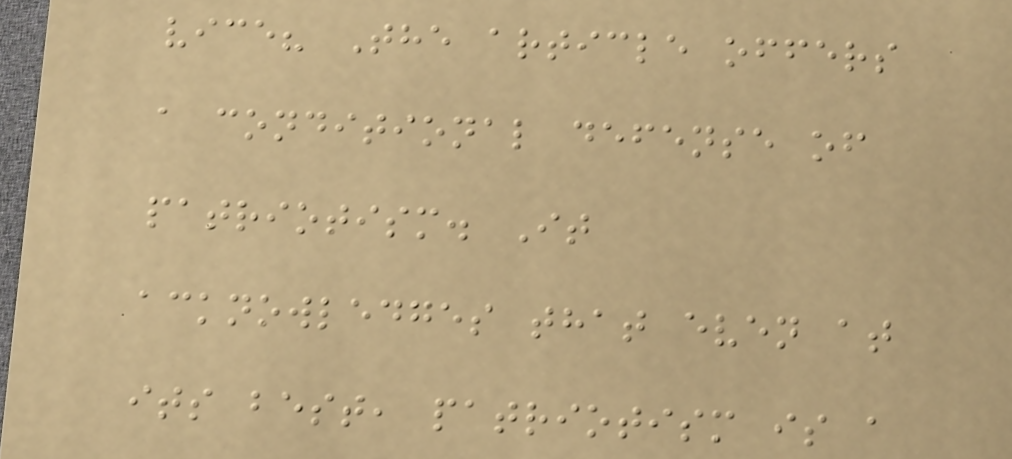vice? The article offers
a conditional defense of
patriotism. It
acknowledges that even at
its best, patriotism is a
